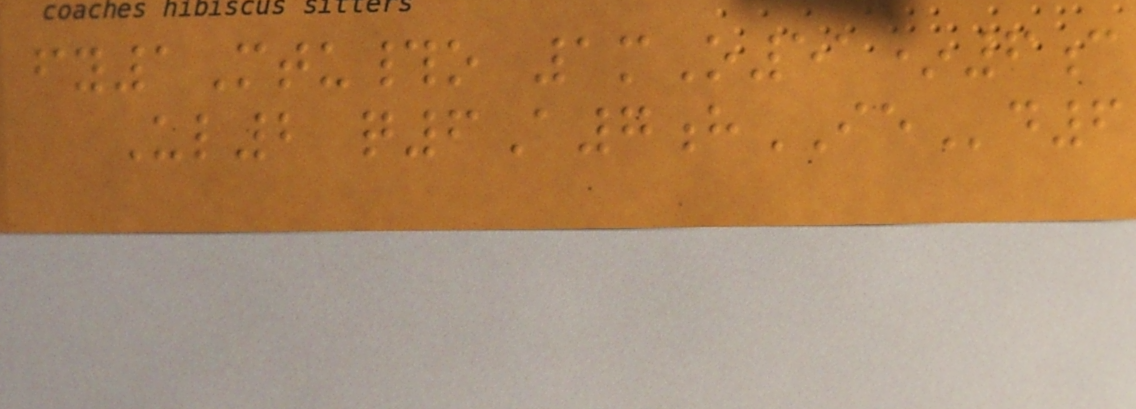fy1Mtu#o 1mO51*6c
Ul2 q6A7hIEd6
